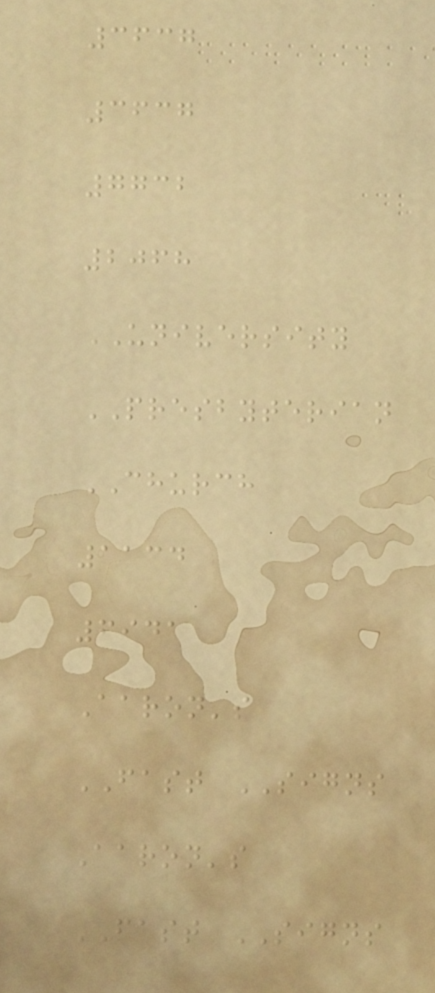3637
3637
7732
2068
UNIVERSITY
PRESBYTERIAN
CHURCH
1134
6941
Aaron's
FAST SIGNS
Aaron's
FAST SIGNS
